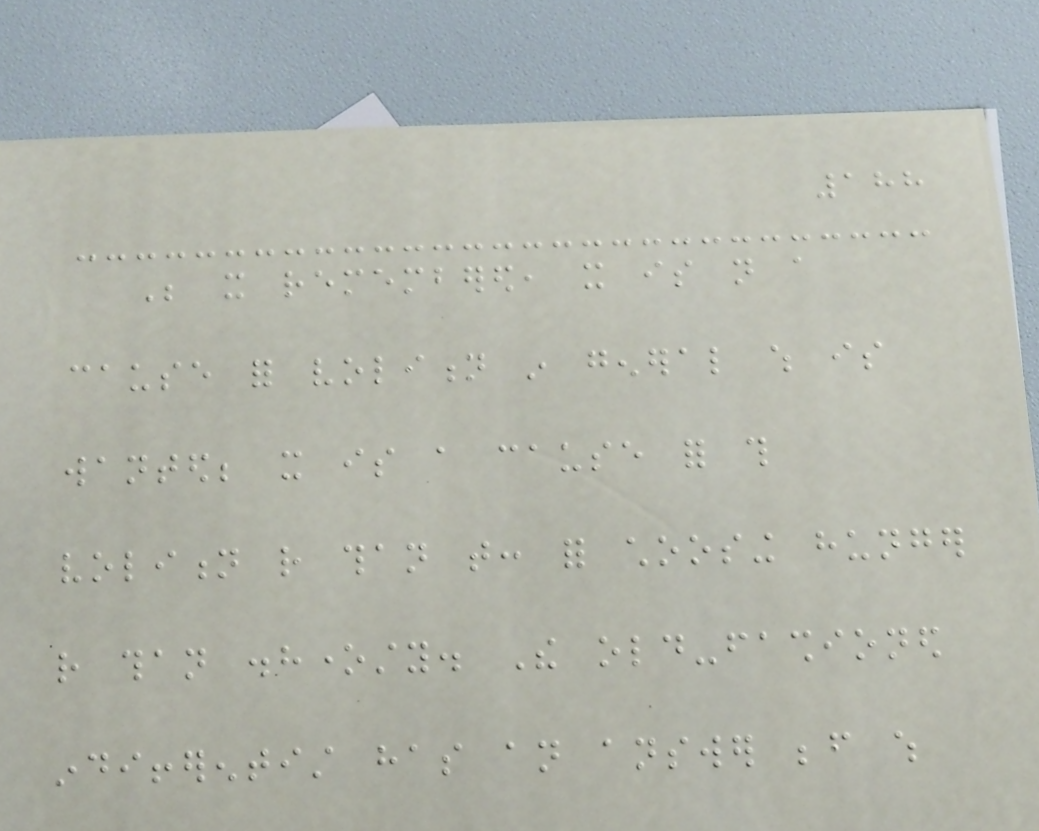188
Be it remembered, it is not a
cause for volition in general which is
wanted; it is a cause for this
volition rather than that: for choosing hunger
rather than dishonesty. The old-fashioned
indifferentist has an answer before which
